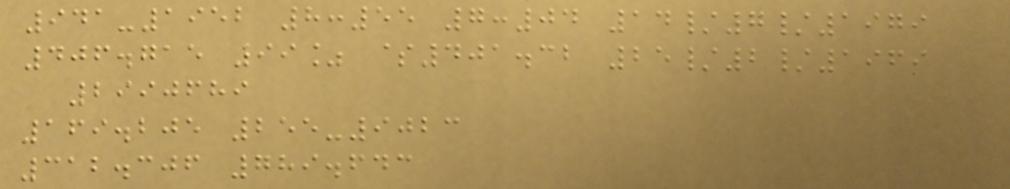941-1952 8:55 7:04 14/7/1979
406.715 99% $401.32 25/2/1969
2990689
169.205 255-9023
312.306 789.643
